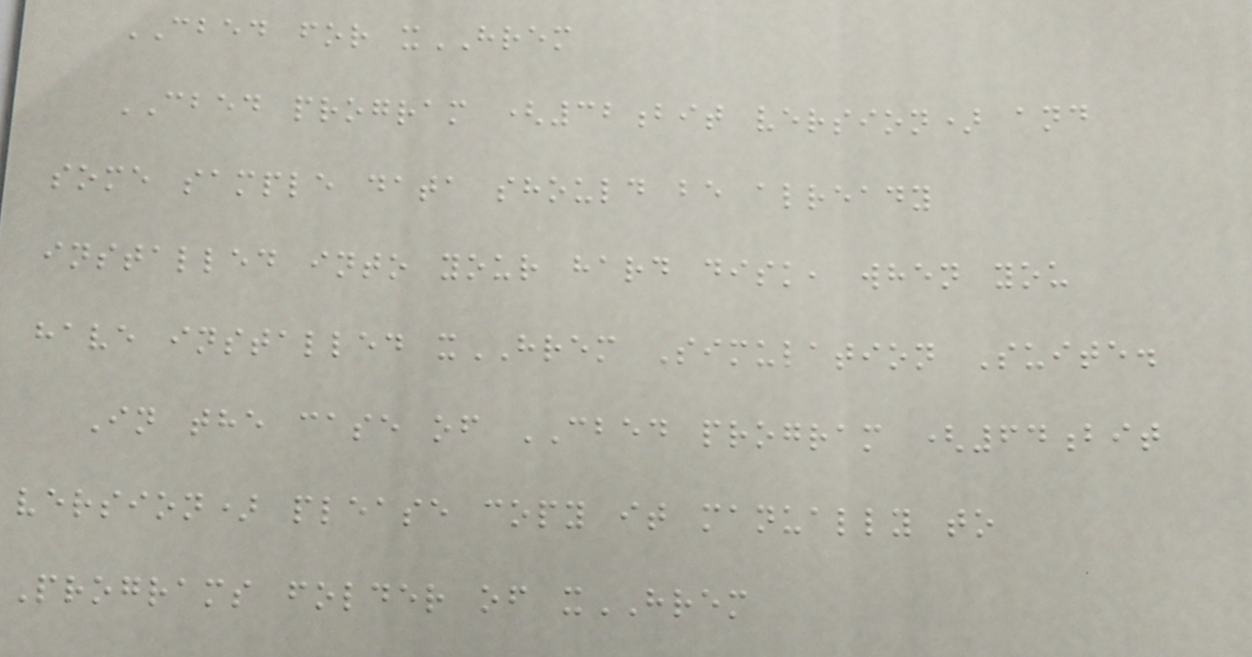CBED for xHREM
CBED program (32bit version) and
some sample data should be already
installed into your hard disk, when you
have installed xHREM Simulation Suite.
In the case of CBED program (64bit
version) please copy it manually to
Programs folder of xHREM
